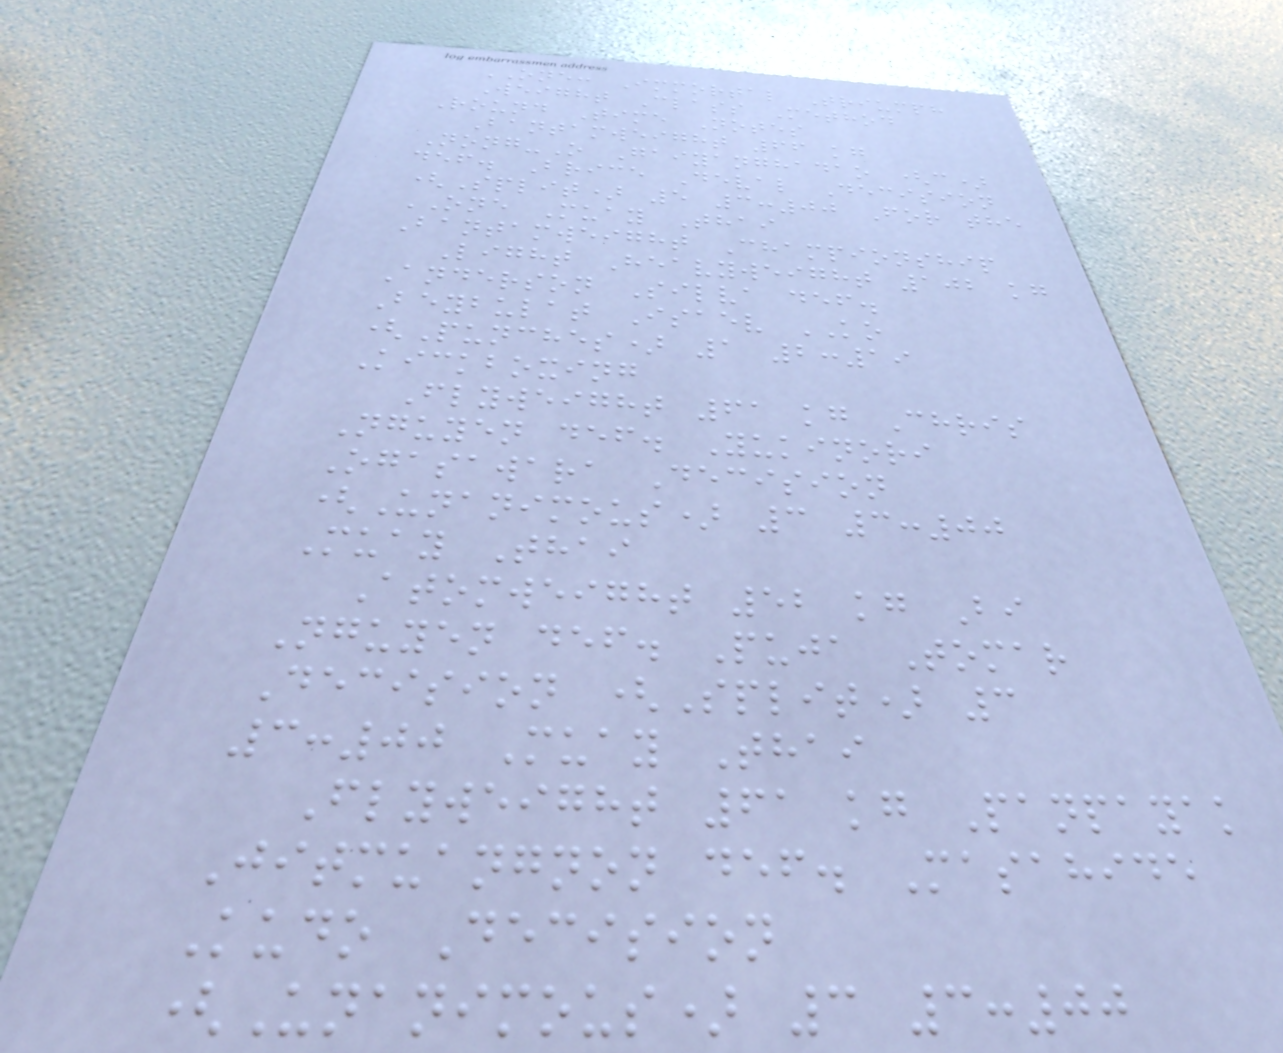ONE: Immortal Triumph
Weight Class Method
Round Time Notes
Bantamweight 66 kg
Nong-O Gaiyanghadao (c)
def. Brice Deval Decision
(Split) 5 3:00 For the
ONE Muay Thai
Bantamweight Championship
Light Heavyweight 102 kg
Anderson Silva def.
Beybulat Isaev KO
(Punches) 1 2:19
Kickboxing
Flyweight 61 kg Chris
Nguyen def. Yukinori
Ogasawara Decision
(Unanimous) 3 3:00
Muay Thai
Atomweight 52 kg Bi
Nguyen def. Puja Tomar
Decision (Split) 3
3:00 Muay Thai
Flyweight 61 kg Panpayak
Jitmuangnon def. Masahide
Kudo Decision
(Unanimous) 3 3:00
